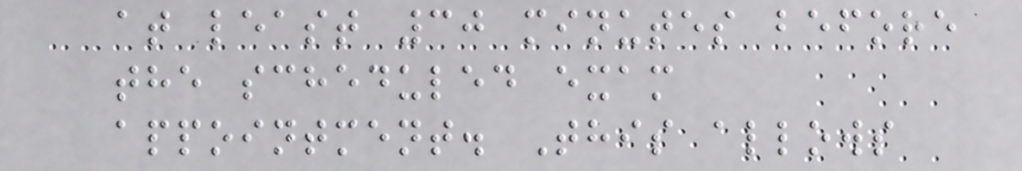at least 30 minutes before
the scheduled exam
appointment. This allows
